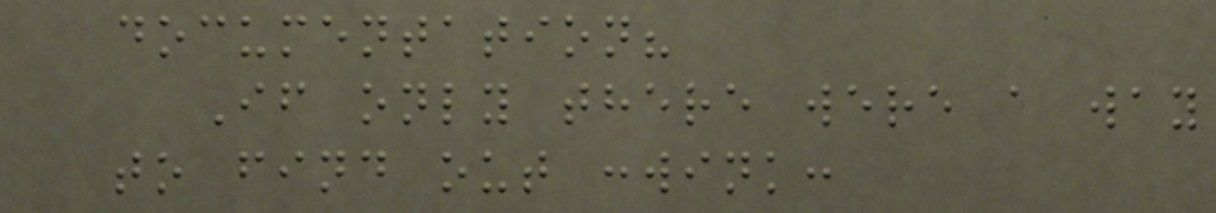documentation?
If only there were a way
to find out :wink:
